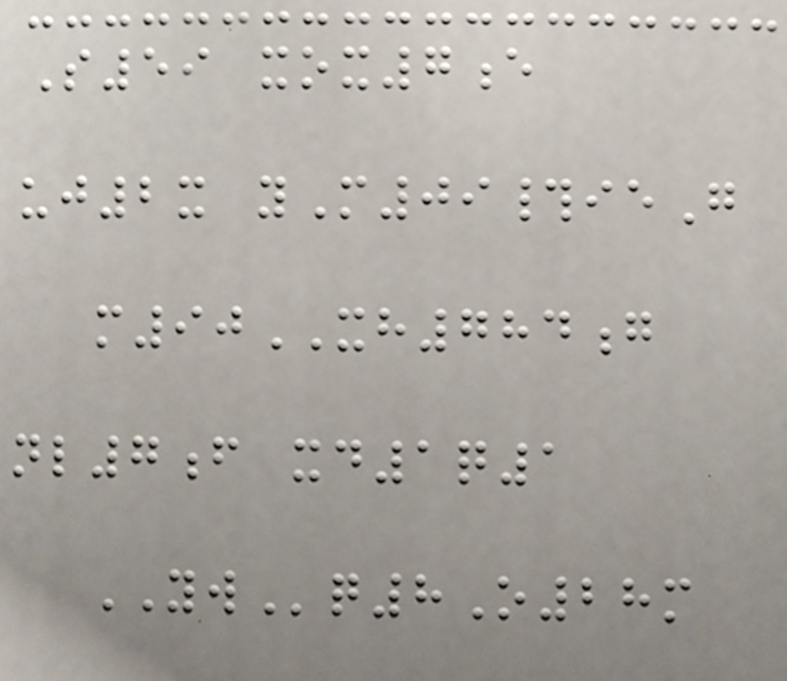S59 xox7e
uj2x yM09#ieG
m90XH784g
nl7f xd1q1
YWq8O28m
